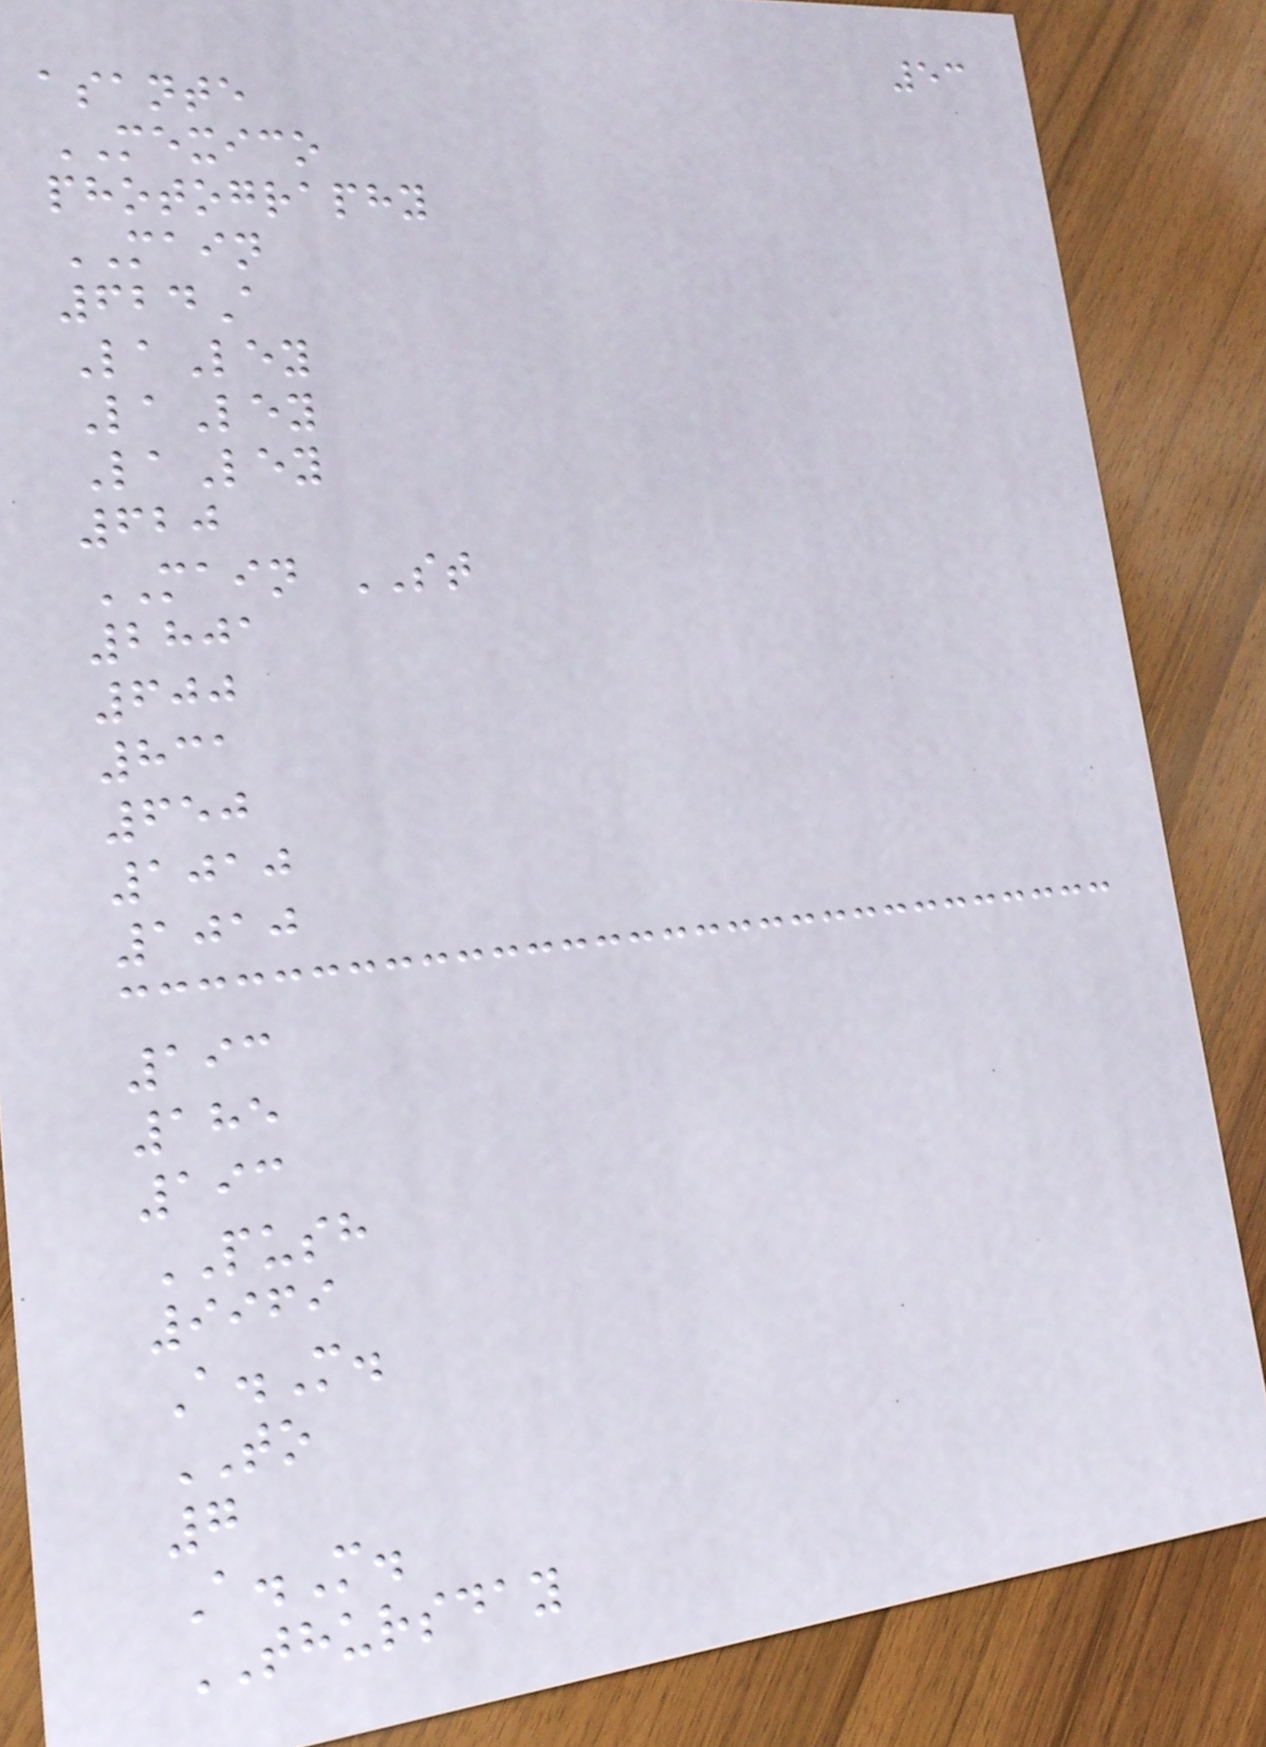53
asante
MEXICO
photography
MAIN
624A
LaLey
LaLey
LaLey
620
MAIN ST
2801
600
831
650
1010
1010
193
185
193
PUSH
9969
A.M.
TO
7
A.M.
THURSDAY
